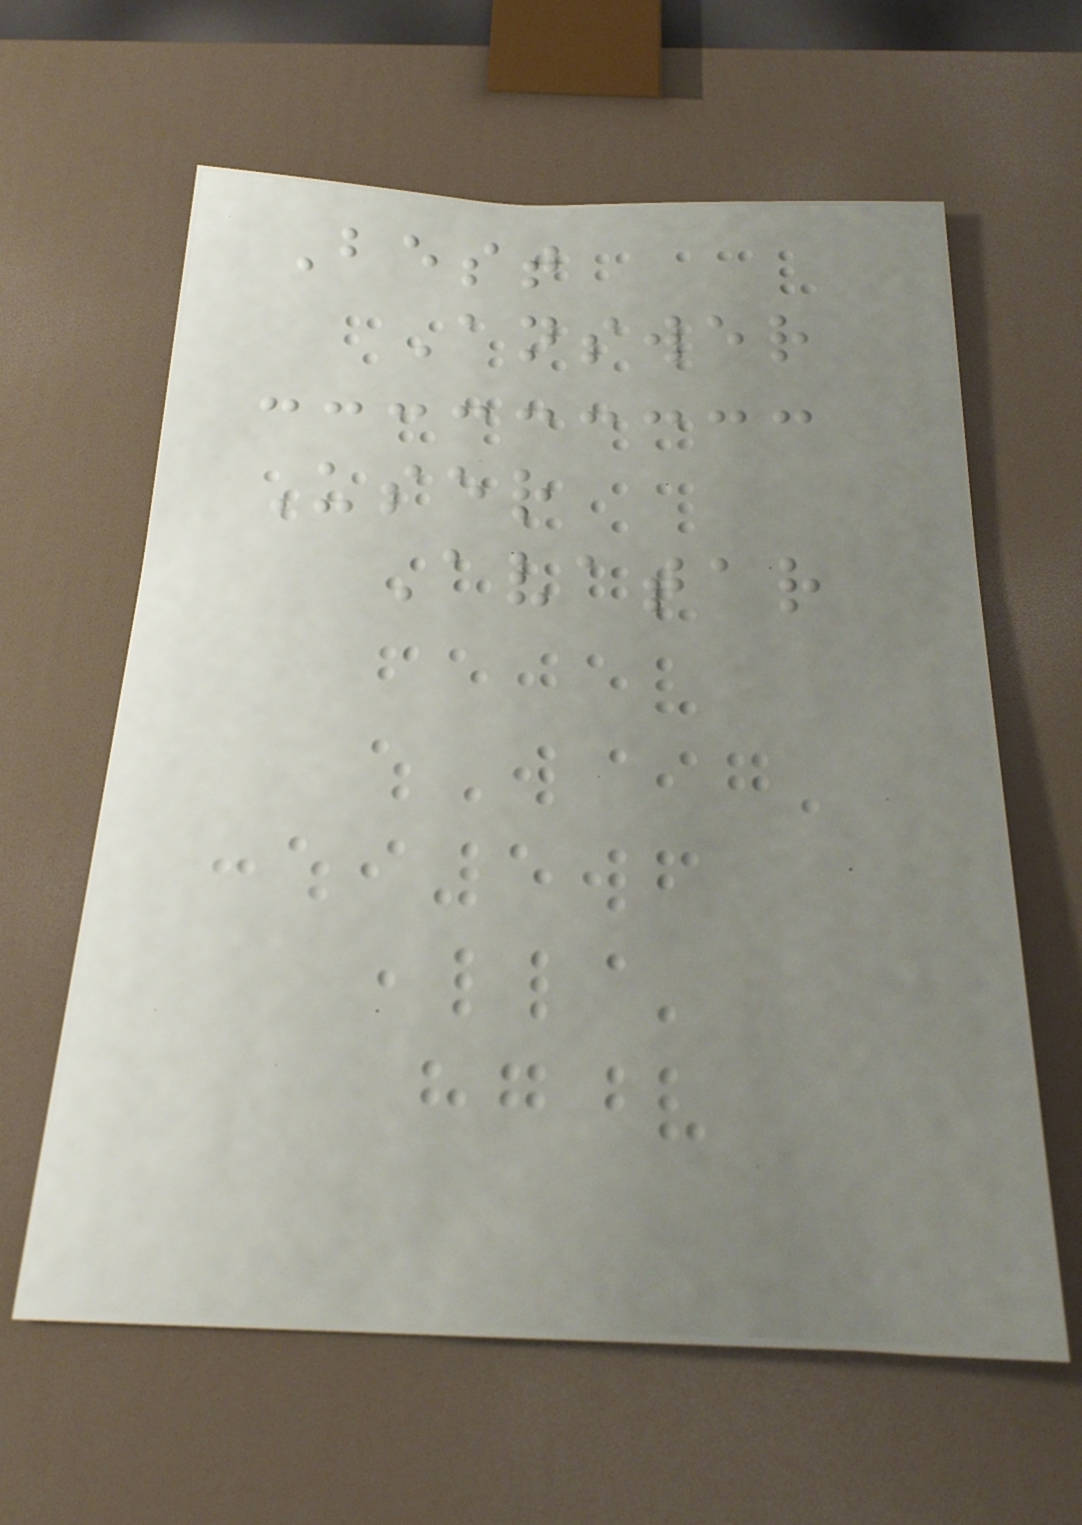Best
Answer
User
Avatar
